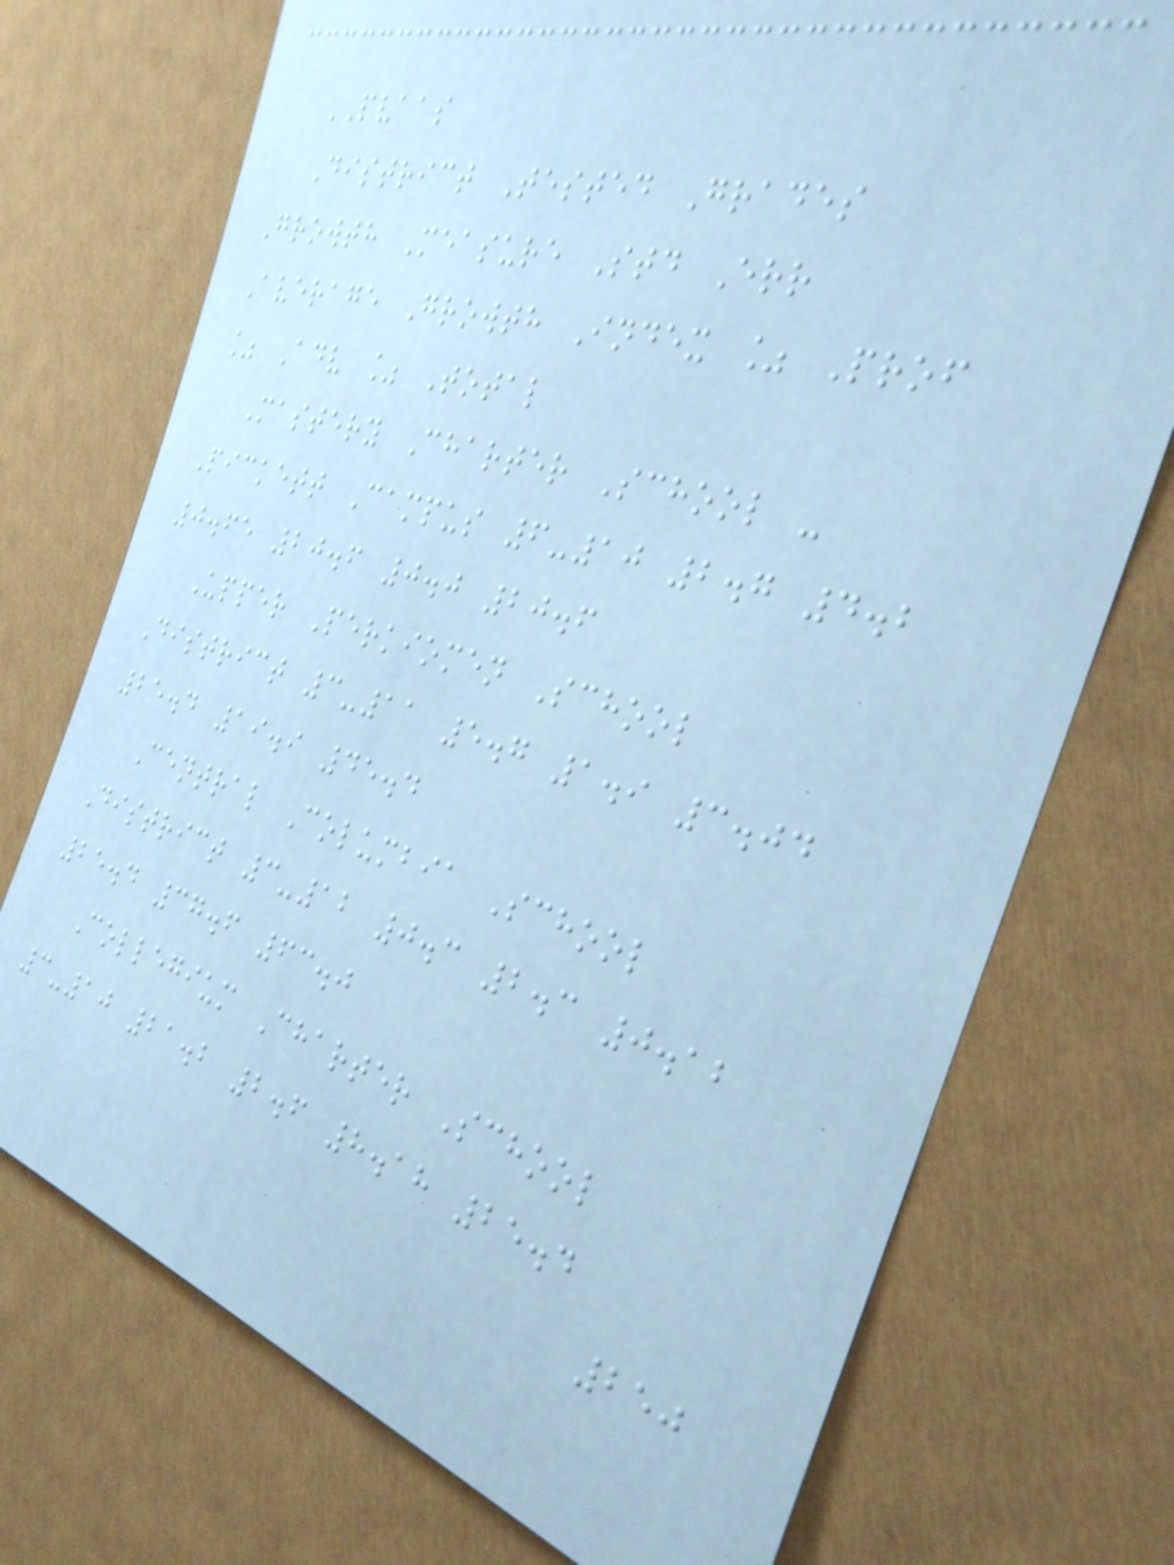PVAAS
District Tested Grades
Growth Measure Std Err
Average Growth Index % Prof
% Adv % Total
Mastery Charter School -
Pickett Campus 6-10 2.7 4.2
0.65 20.6 0.0 20.6
Upper Perkiomen School
District 3-11 5.7 1.9 3.04
25.4 19.9 45.4
Central Columbia School
District 3-12 0.3 2.3 0.12
25.4 37.6 63.0
Collegium Charter School
3-10 21.2 2.6 8.18 25.4
250
